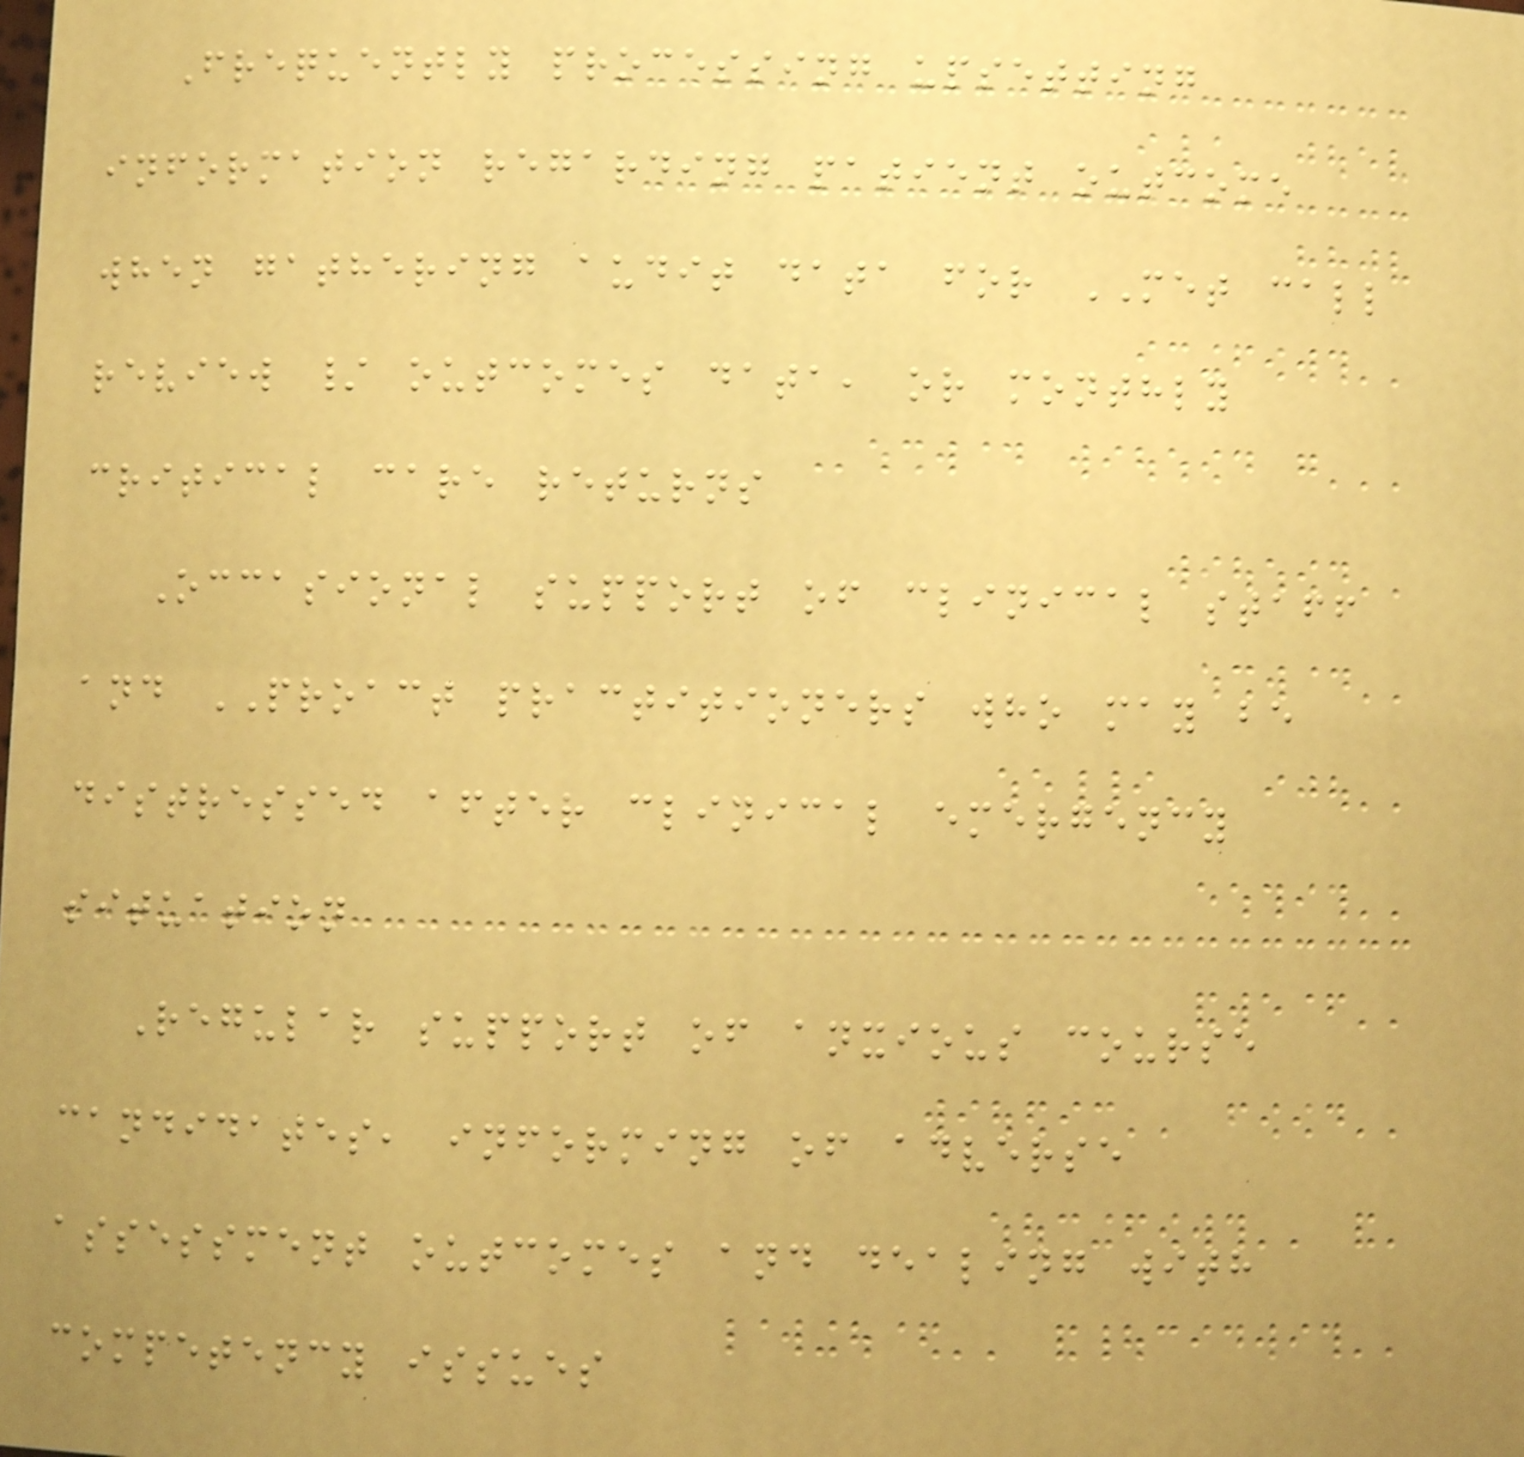Frequently processing upsetting
information regarding patient outcome
when gathering audit data for MET call
review / outcomes data, or monthly
critical care returns
Occasional support of clinical staff
and PROACT practitioners who may be
distressed after clinical emergency
situation
Regular support of anxious course
candidates, informing of adverse
assessment outcomes and dealing with
competency issues
